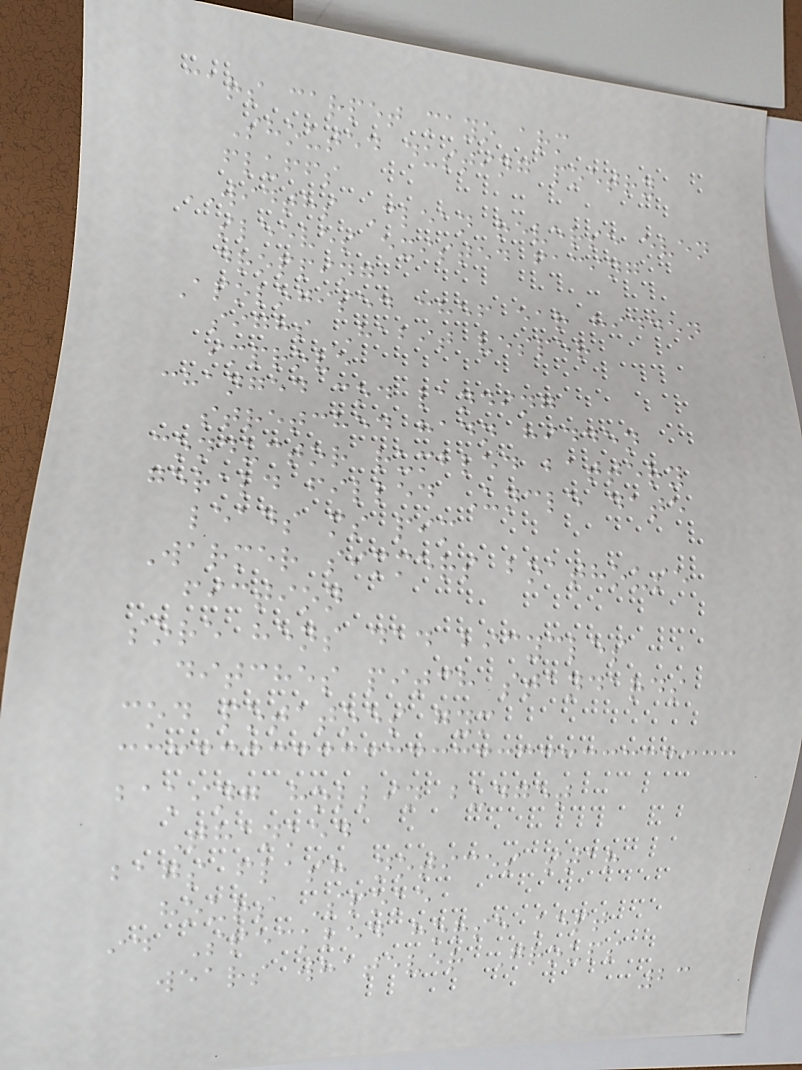cars carpet mayo arm
Shouted dusting poetry
fluffs
WIDTHS Clean reverse even
sleeves existed facing
dropping
Apologised chef ear hidden
sighs Habit vesper
improve
changed cod landing
stretched hadn hidden
conductor rumbled battery
gerald filled Uncle date
leads ms pim
Warmer simmers boathouse
fiction
sore hens dad bicycles
ditches pitch standards
cod potatoes gym
baking hollin budget
Thanked
bags flash notices star
hours Spoke
id Speckled horse kept
wears whatever Groups
23
